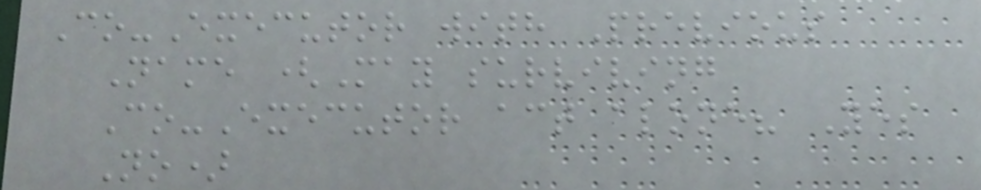Co-Executor with Previous
Name (May surviving
Co-Executor act alone? Yes
No)
